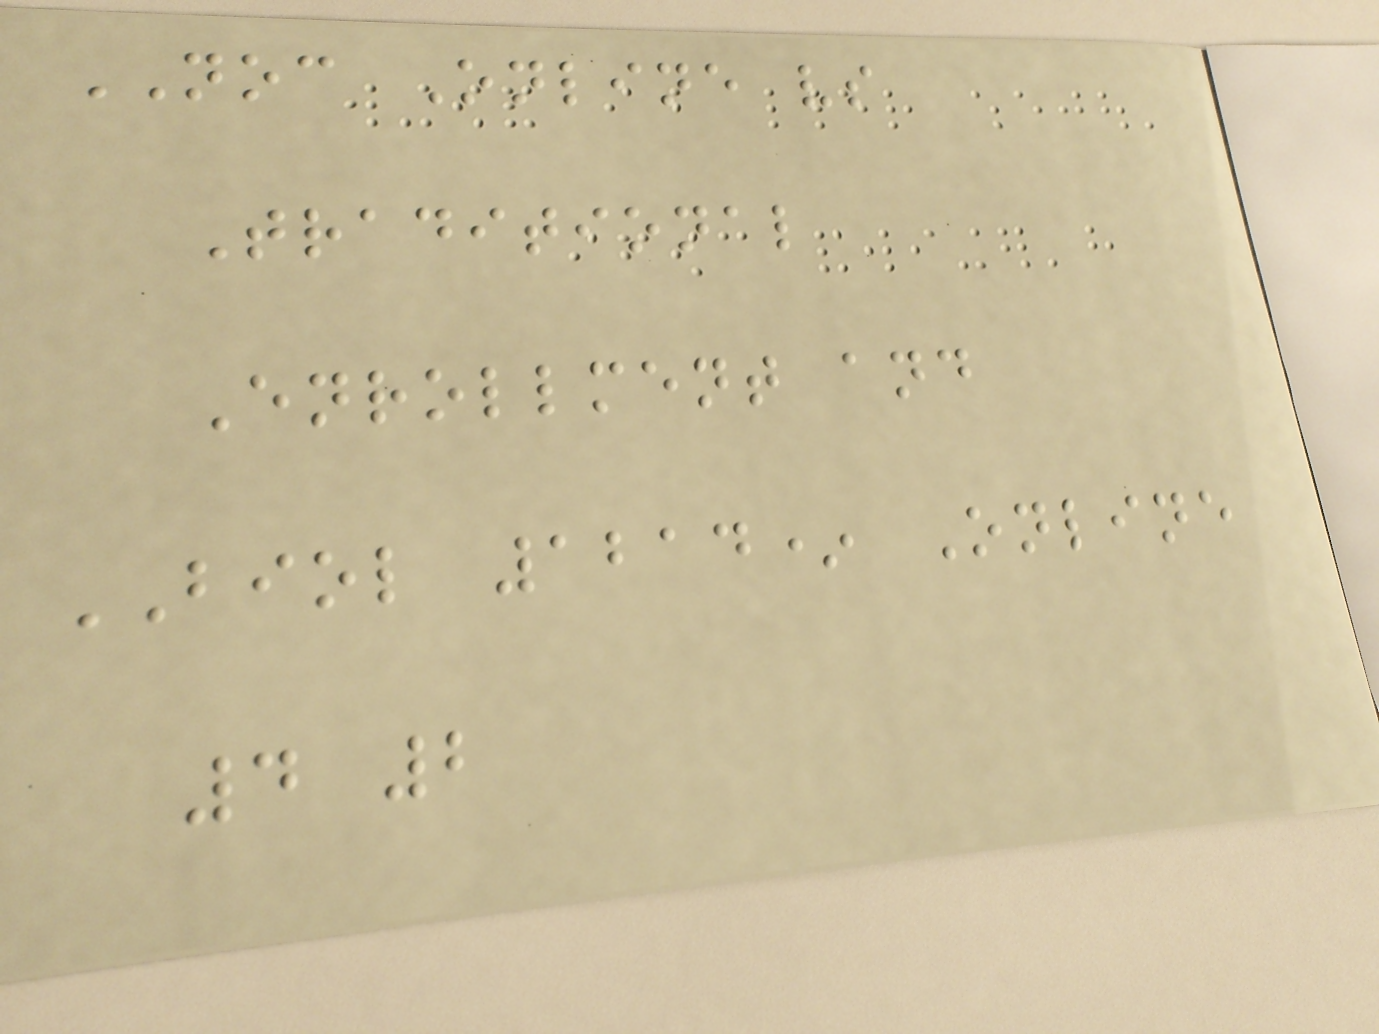NOC Online vs
Traditional
Enrollment and
BIOL 1214* Online
4 2
